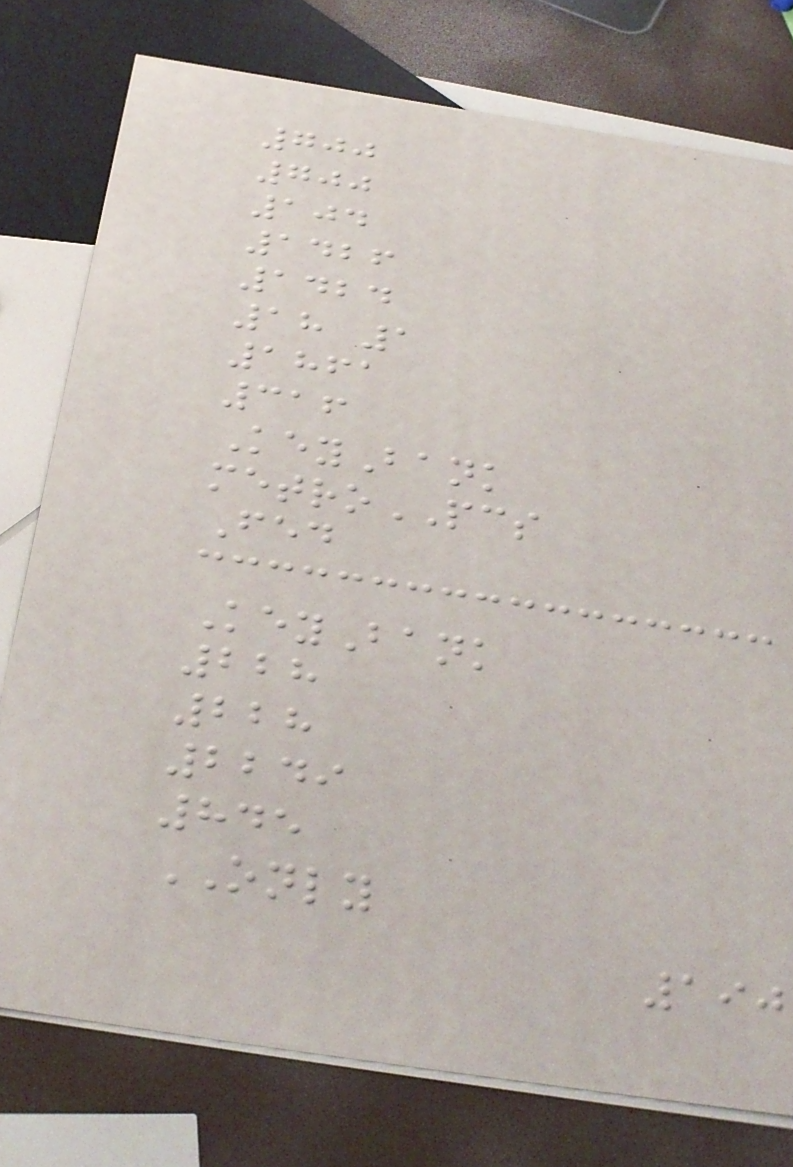700
700
104
1426
1424
18 1
1861
316
KeyBank
metroPCS
Fed
KeyBank
228
228
2249
845
ONLY
190
